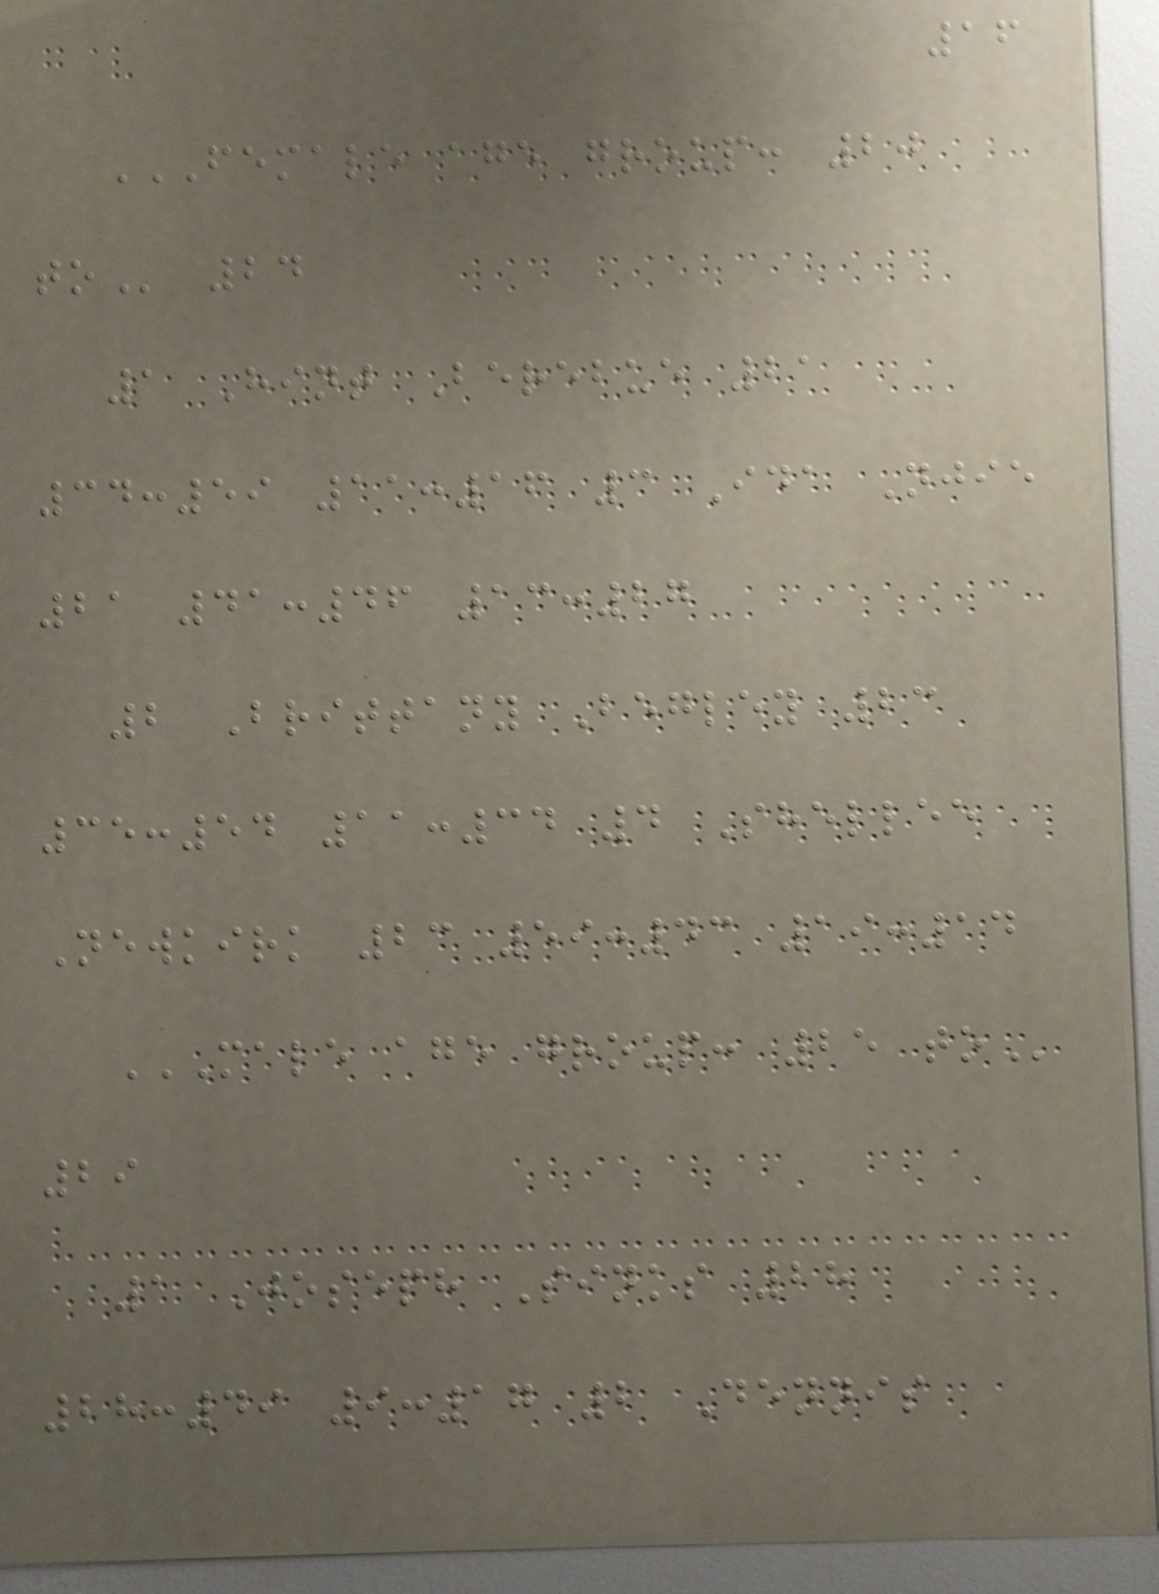16
FEMALE AGE GROUP: 20
TO 24
1 Hint Berebue 21
34:59 11:16 3 Ida Njie
21 41:46 13:27
2 Brittany Begley 23
35:54 11:34 4 Shellee
Newkirk 23 59:43 19:14
MALE AGE GROUP: 25 TO
29
1 Joseph Sinks 28
28:49 9:17 2 Dennis
